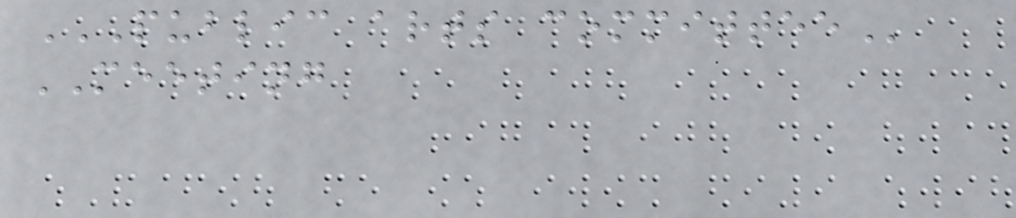PUBLIC ARTS COMMITTEE
MEETING
